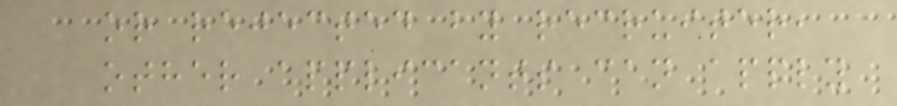or rejected by recruiter,
other applicants can apply
